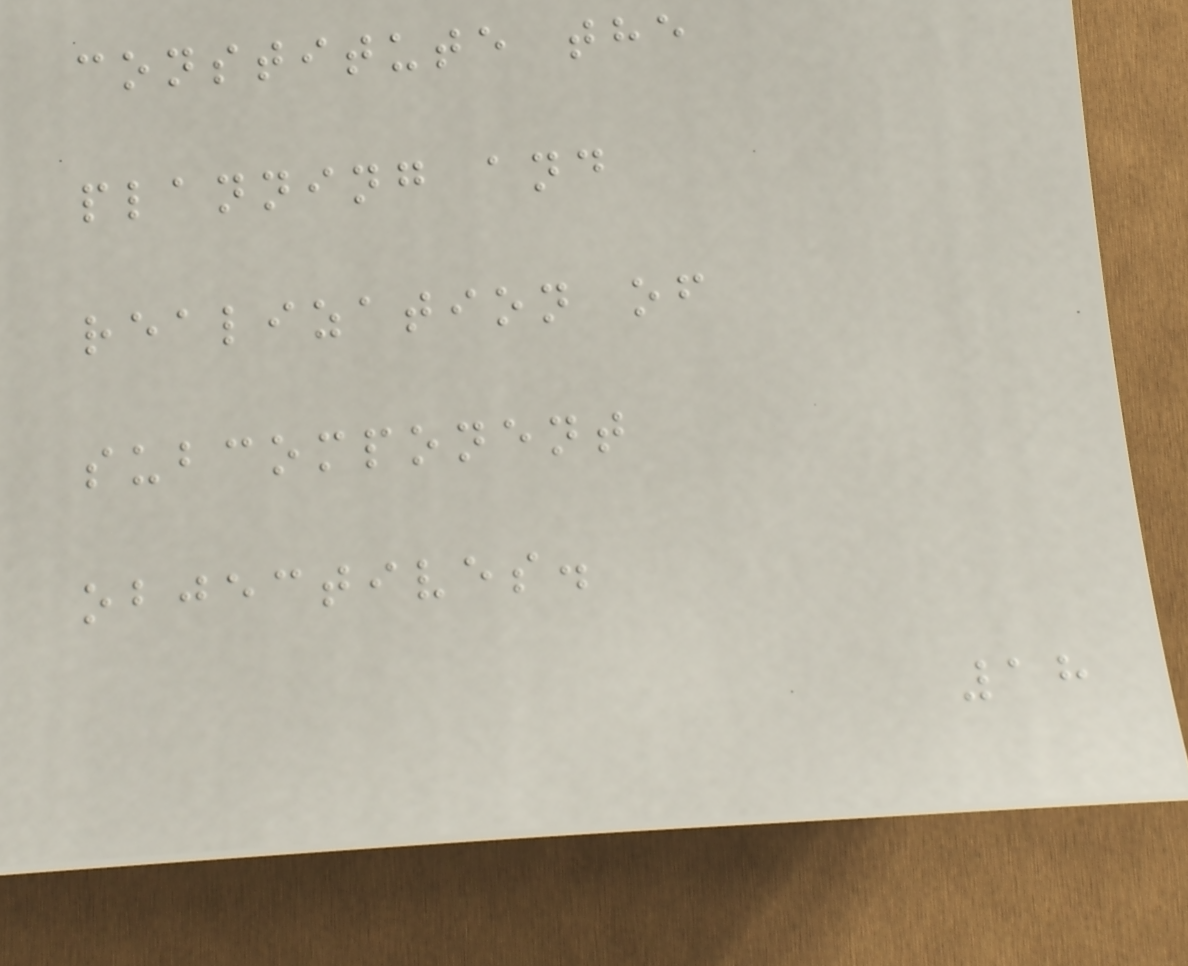constitute the
planning and
realization of
subcomponent
objectives.
18
